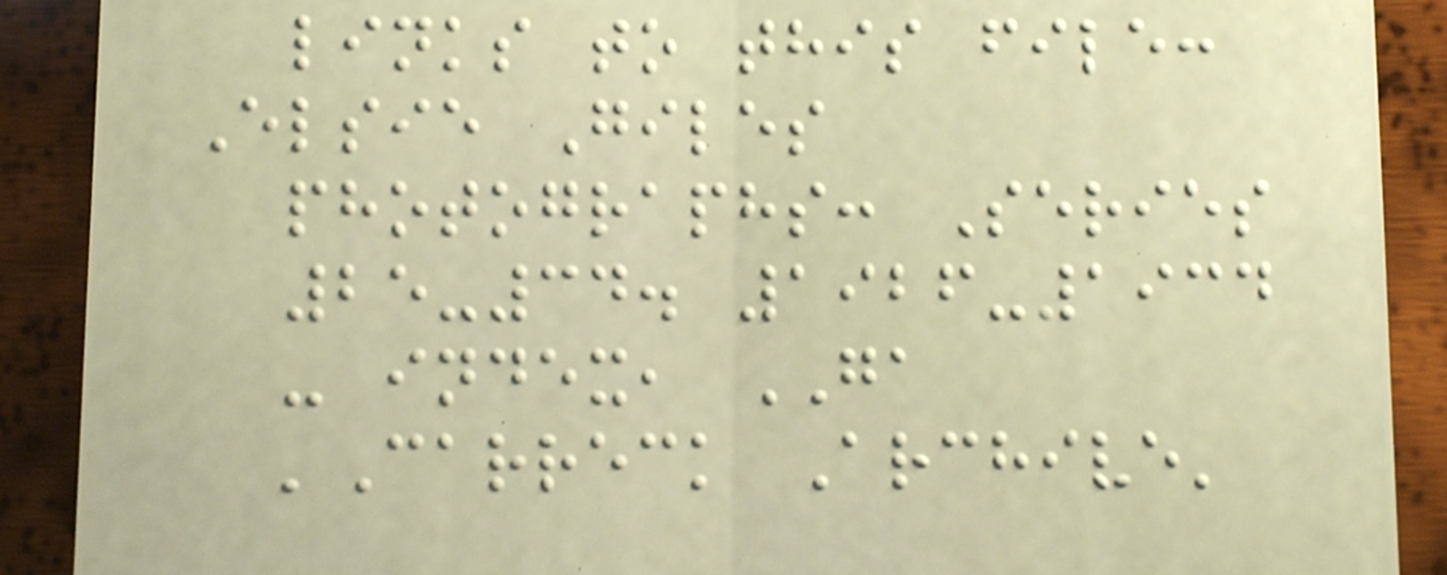links to this file:
Elsie Giles
photographs: Series
25-34. 1926-1934
- index, GA
'Carreck Archive'
